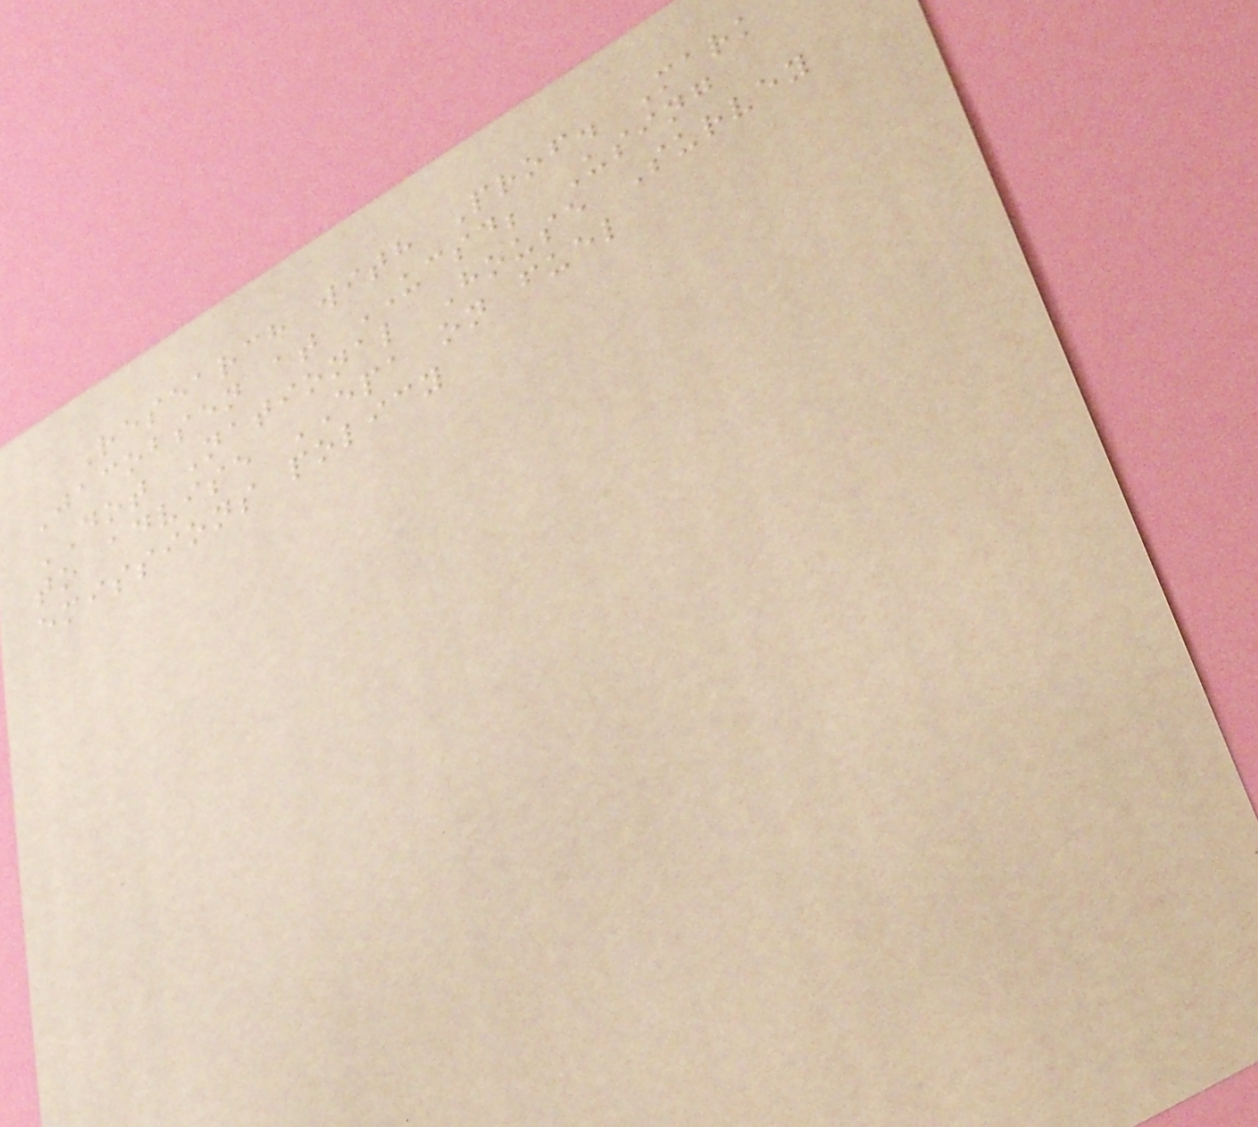Research with Prof. Mark
Jacobsen at UCSD; Using
DOT National House Survey
to advise EPA on fuel
emissions policy
